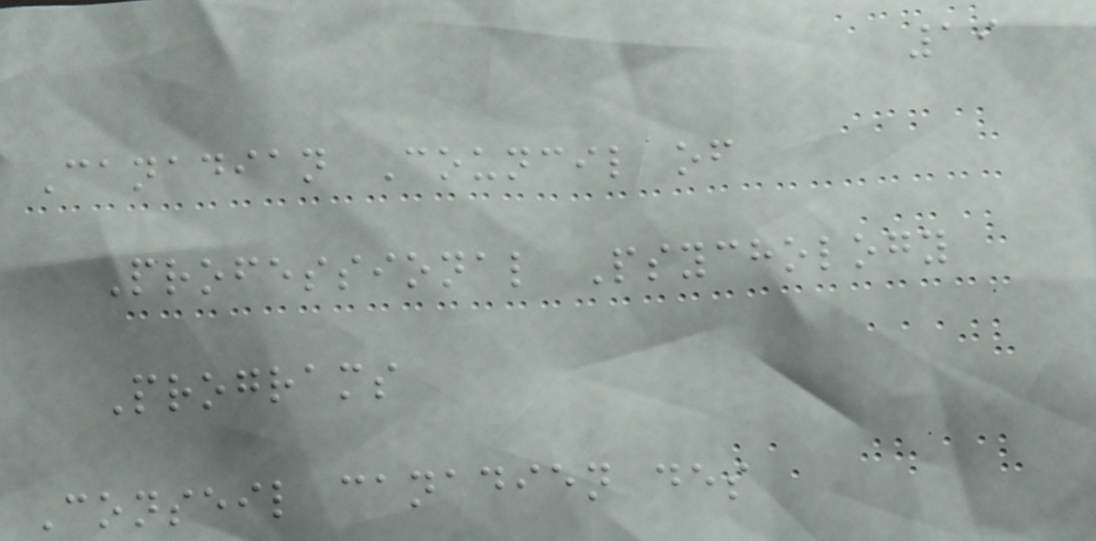19
Canadian Council of
Professional Psychology
Programs
Conseil canadien des
